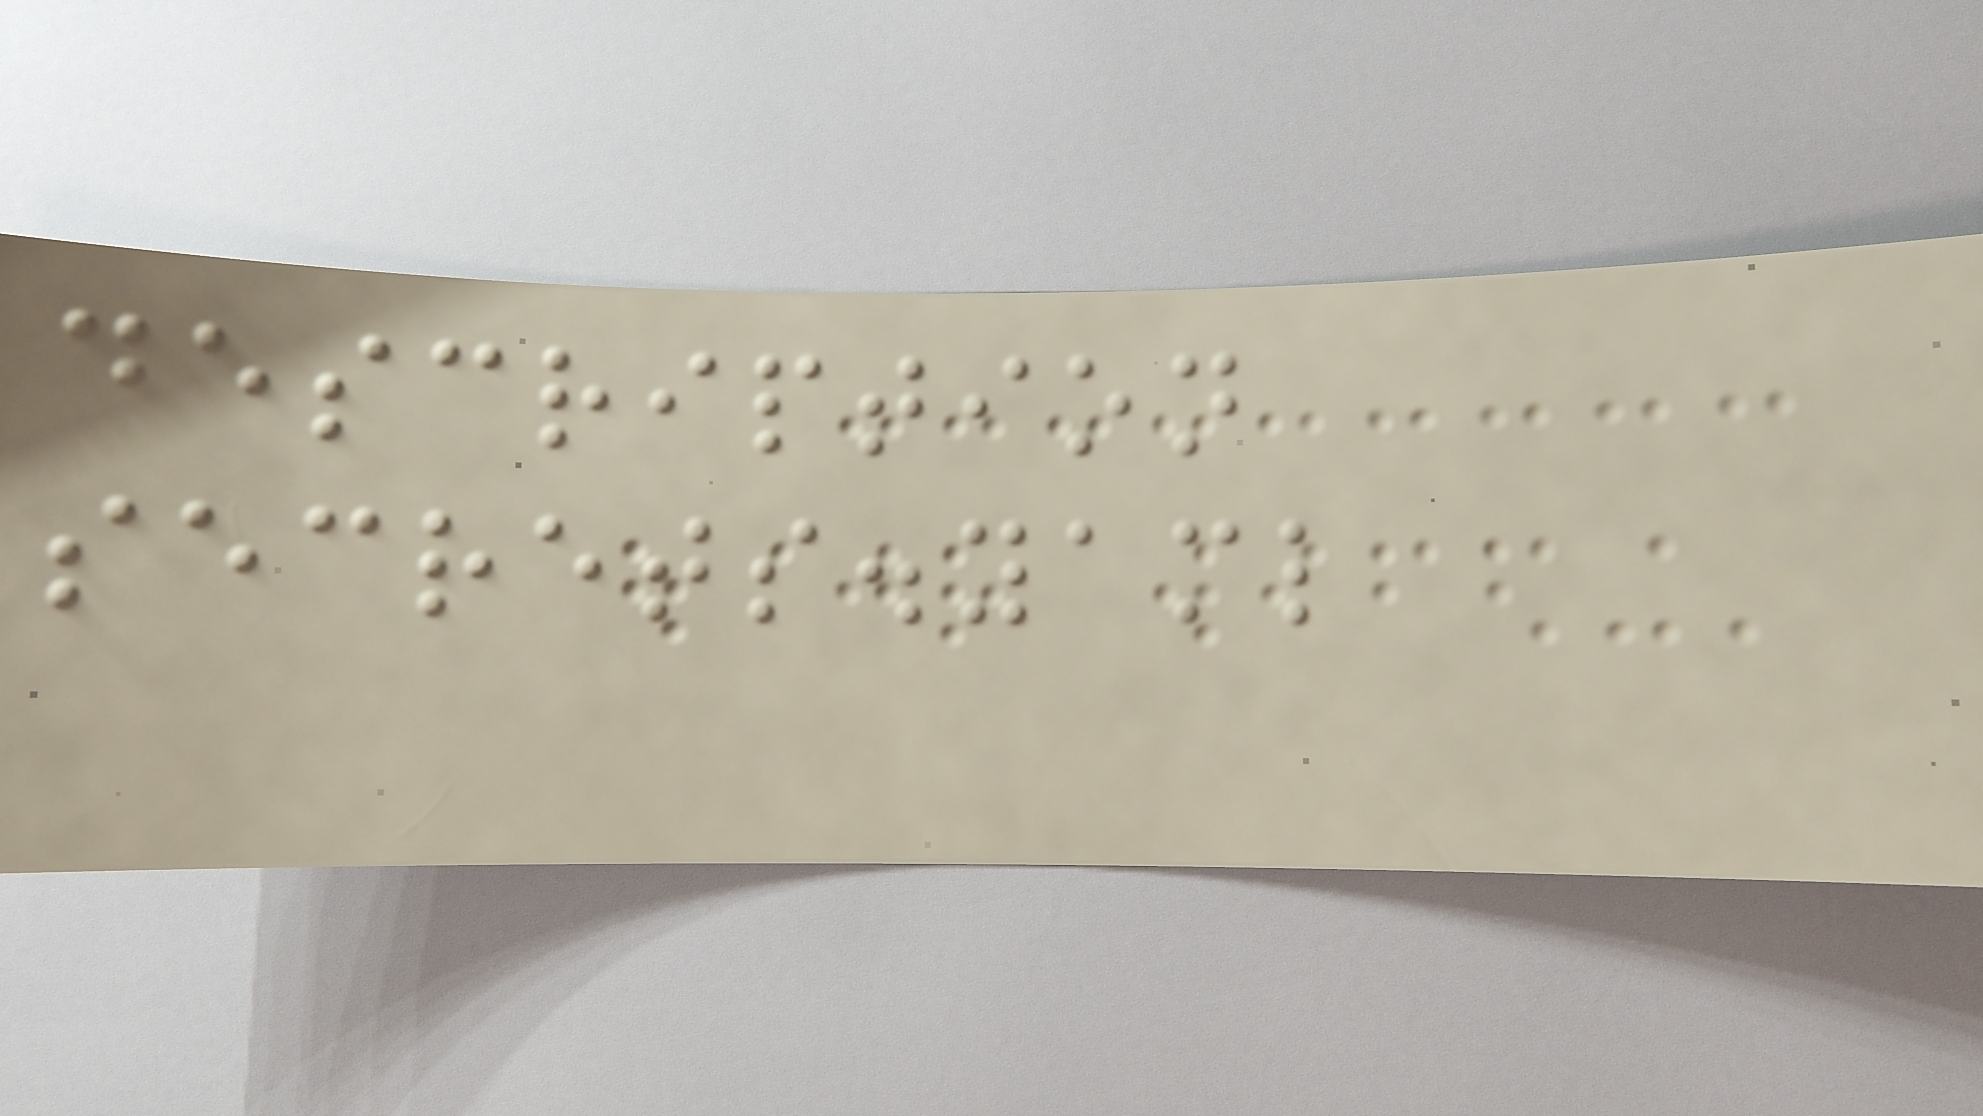description
secrets.yaml
